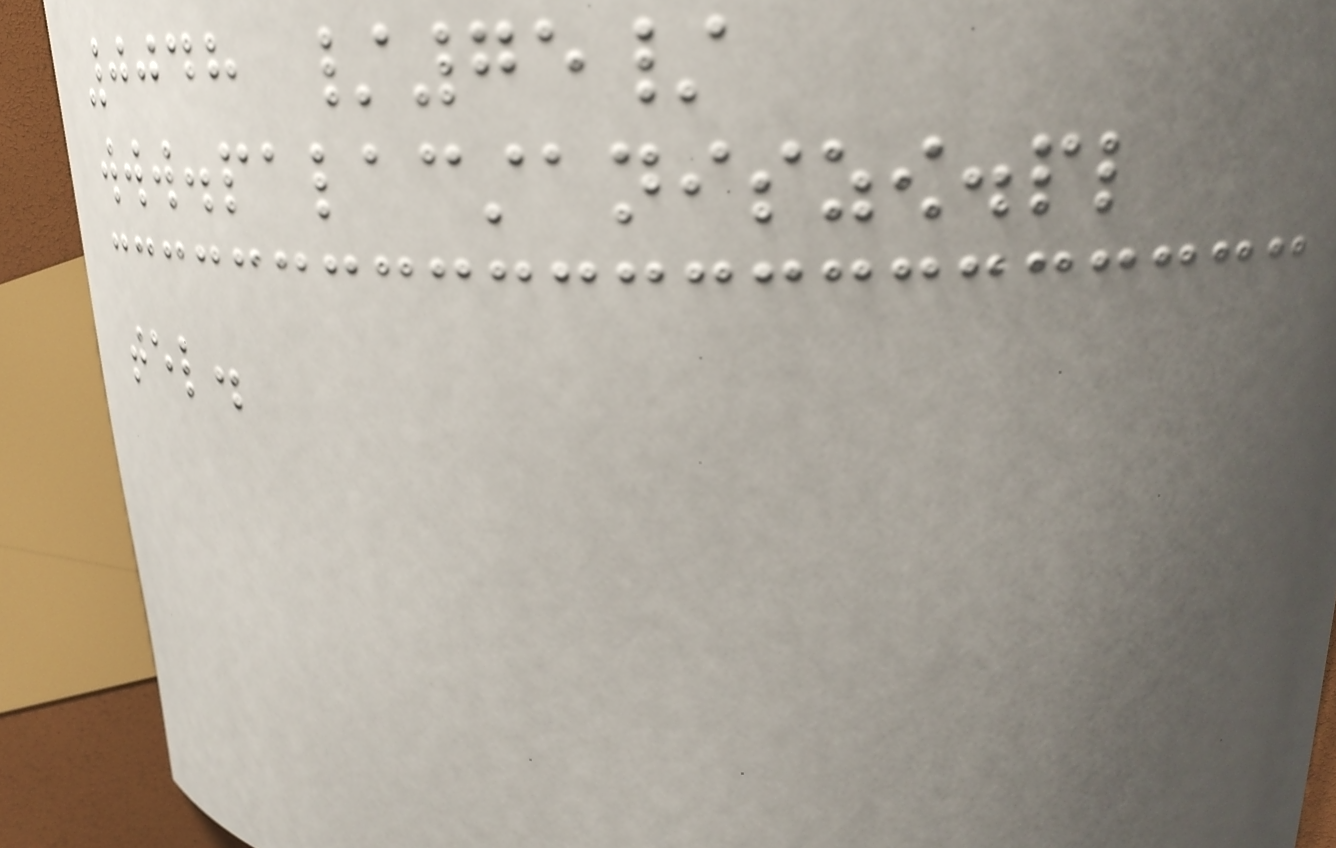0048 /75/
www.palacstaniszow.pl
tel.
